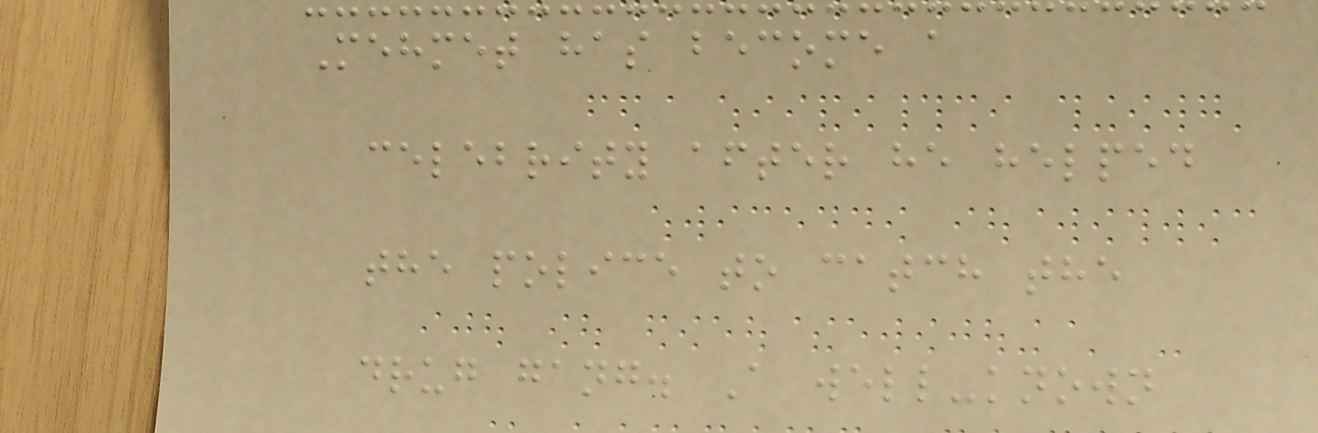Mehmet has become a
celebrity after he helped
the police to catch the
drug gang. A well-known
